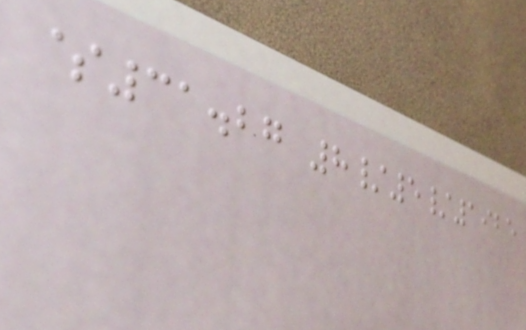$31.27 8/5/1925
